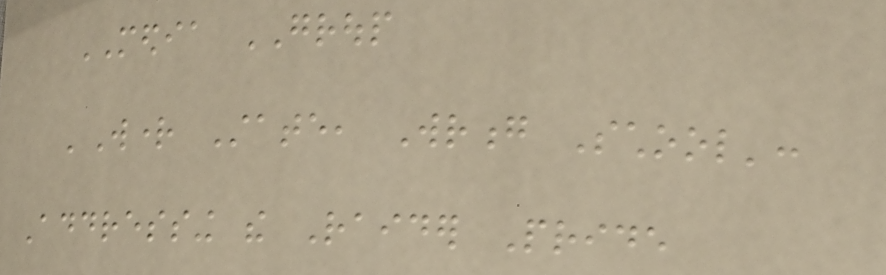MEDIA GROUP
'Wright State, Wrong School':
Addressing the Raider Pride
